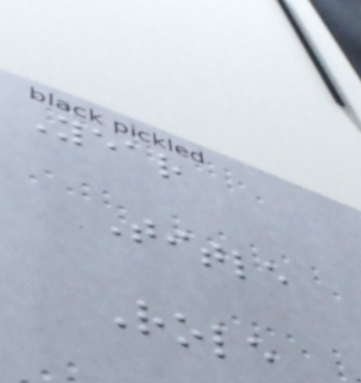Year
Title
Role
